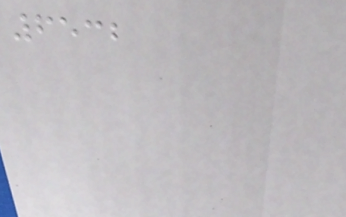6532
